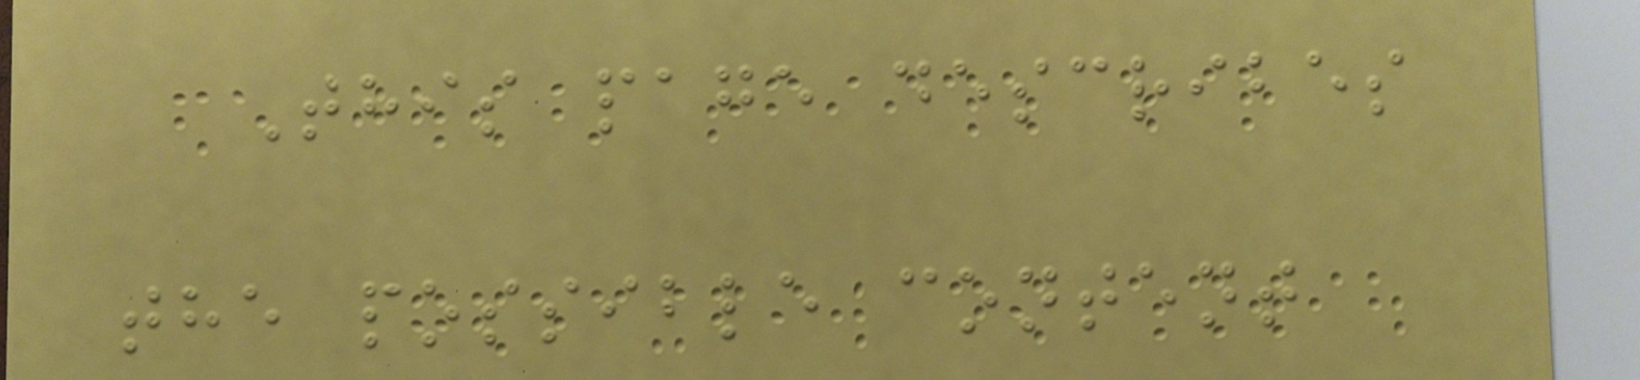This page describes
the possible content
